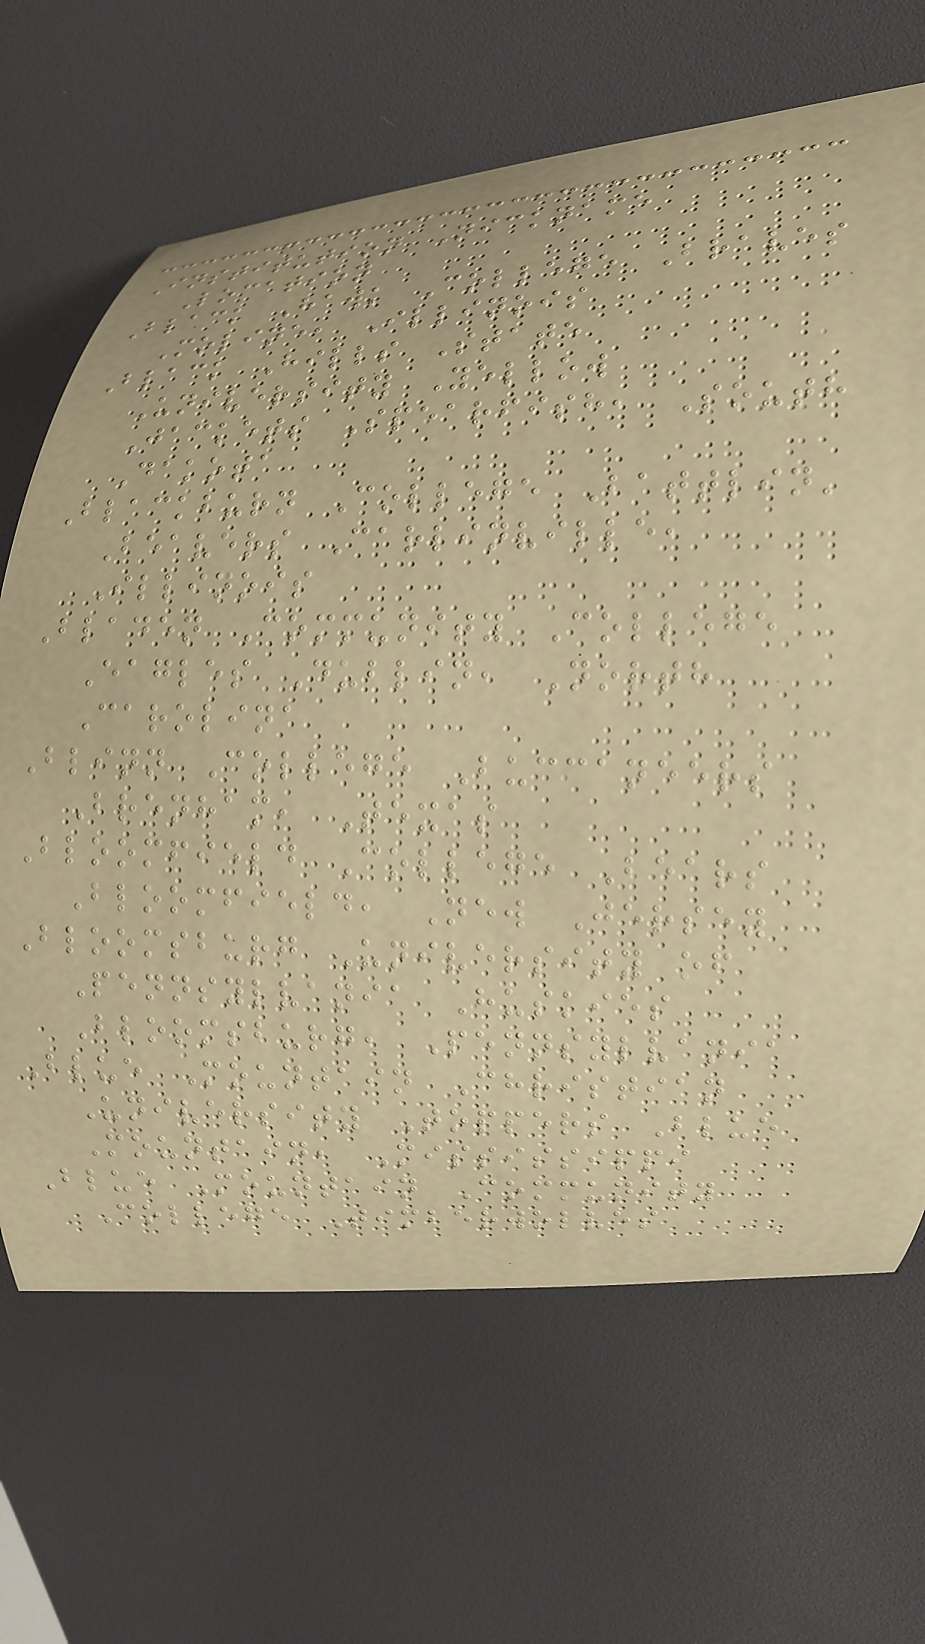Institution Nickname
Location
Black Hawk College Braves
Moline, Illinois
Black Hills State
University Yellow
Jackets Spearfish, South
Dakota
Blackburn College Battlin'
Beavers Carlinville,
Illinois
Bladen Community College
Eagles Dublin, North
Carolina
Blinn College Buccaneers
Brenham, Texas
Bloomfield College Bears
Bloomfield, New Jersey
Bloomsburg University of
Pennsylvania Huskies
Bloomsburg, Pennsylvania
Blue Mountain Christian
University Toppers Blue
Mountain, Mississippi
Blue Mountain Community
College Timberwolves
